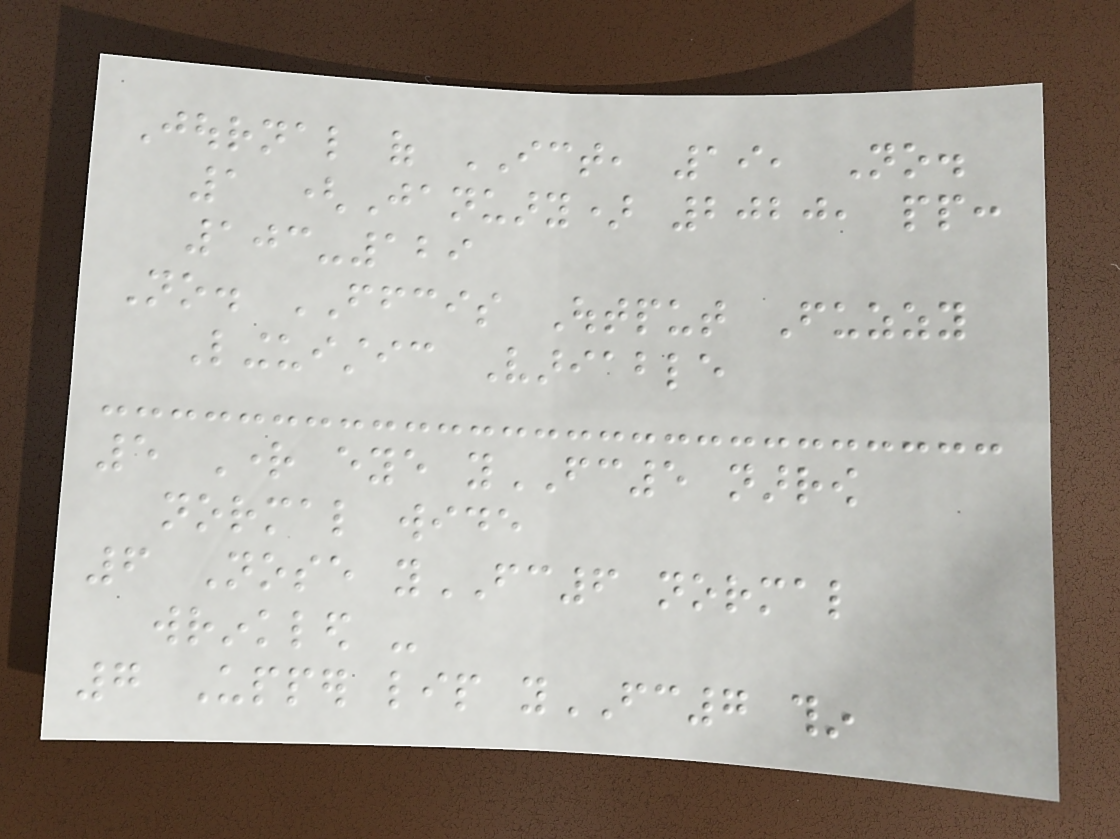Journal of ICT, 19, No.
1 (January) 2020, pp:
103-129
No. FFCIS Output Fuzzy
Linguistic Variable
5 Right eye yFC5 narrow
normal wide
6 Nose yFC6 normal
wrinkled -
7 Upper lip yFC7 thin
